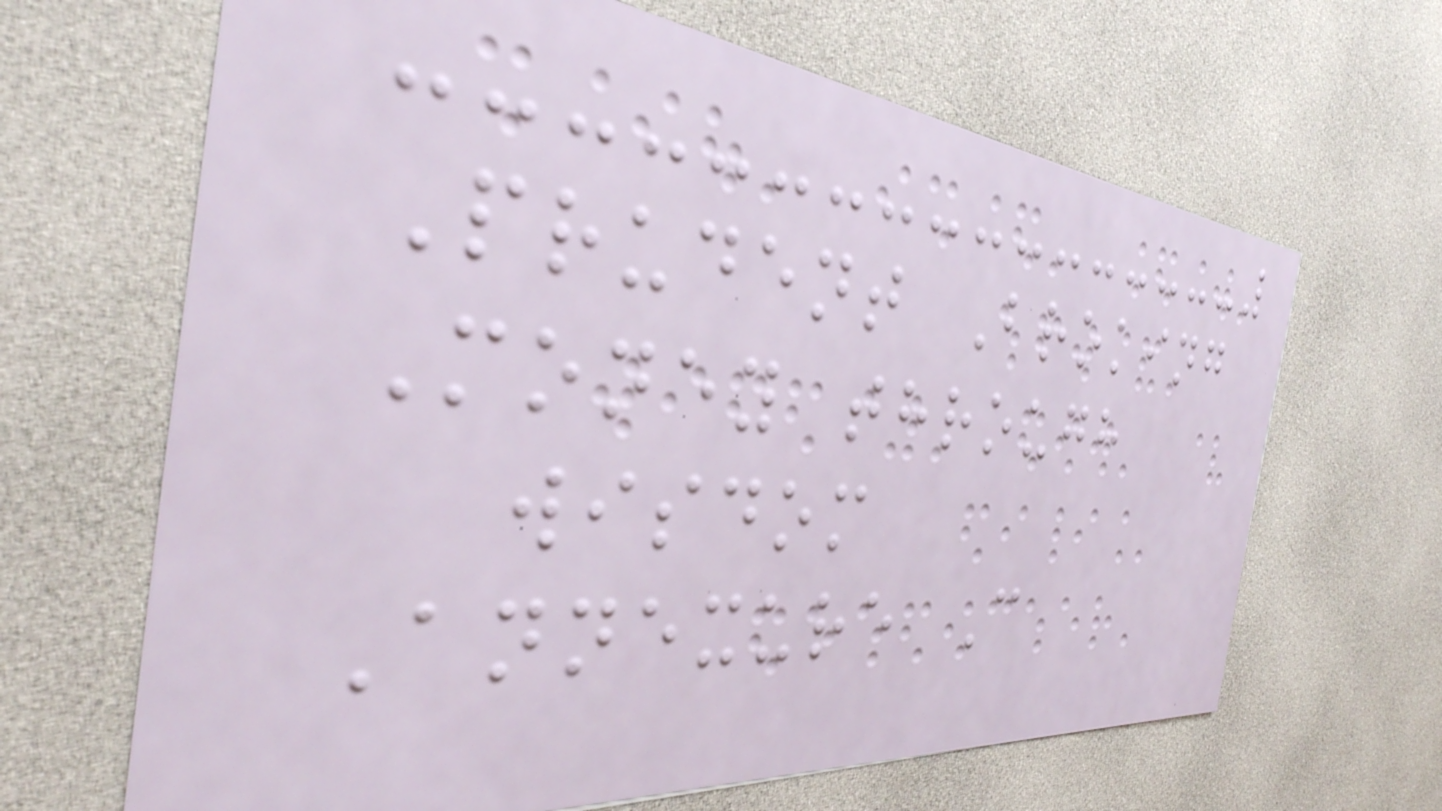Prudent Broking
Money through
wisdom
Annexure C
